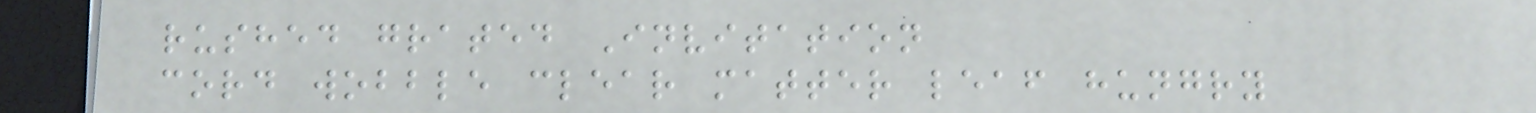rushed grated Invitation
cord wobble clear matter leaf hungry
